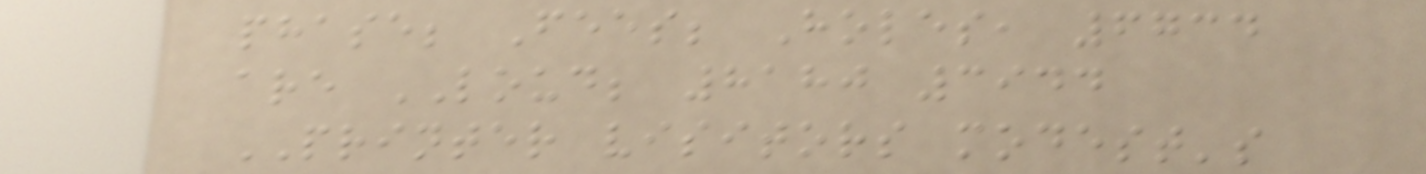phase; Fees; Holes, 6734
are LOUD; 8180 3944
PRINTER visitors modest's
